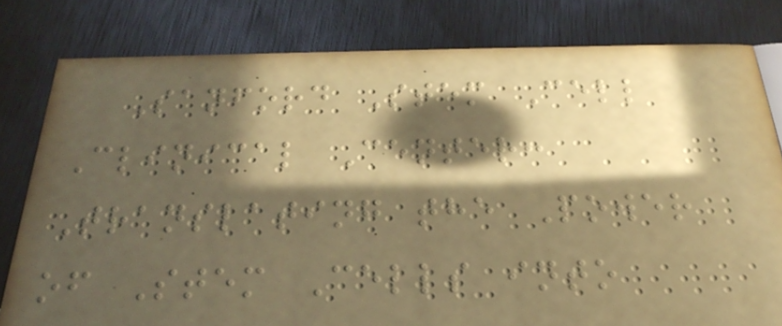Sanford Stem Cell
Clinical Center:
Translating the Power
of Stem Cells into
